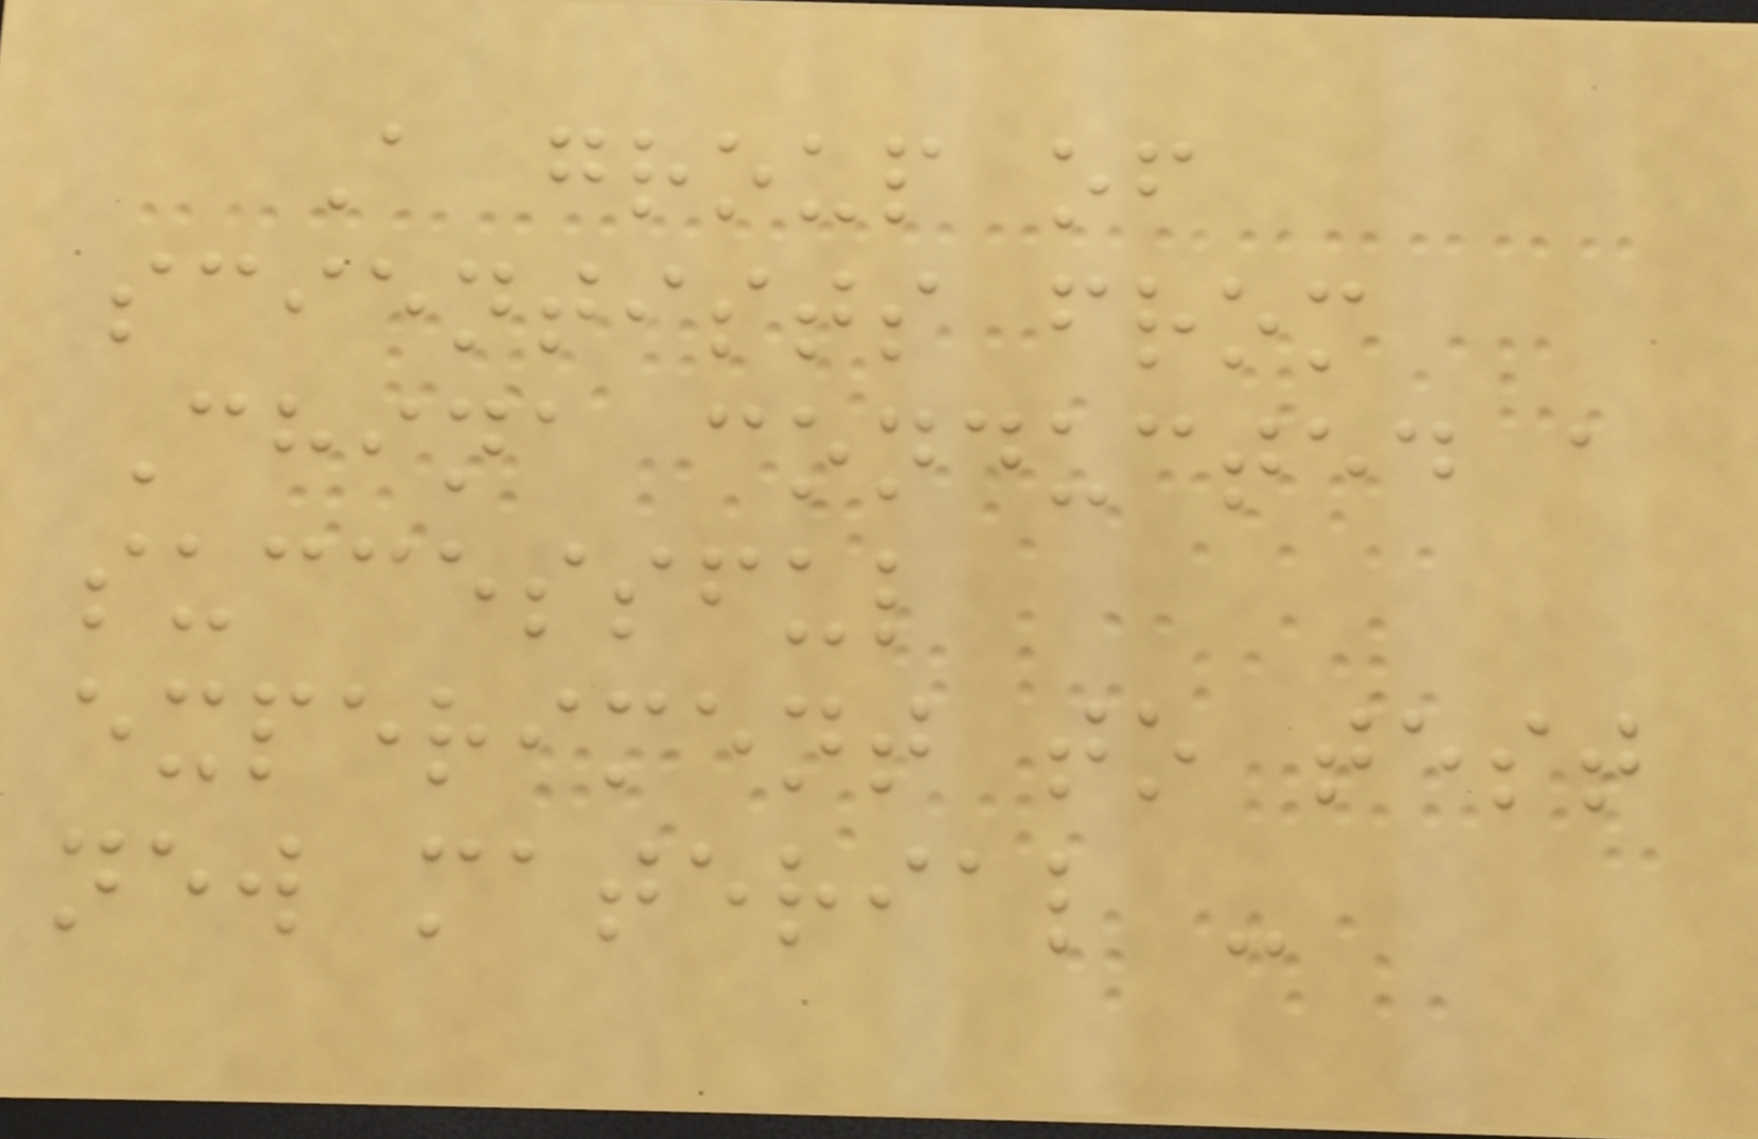A group of
scientists from
China conducted a
successful
experiment to test
new material -
